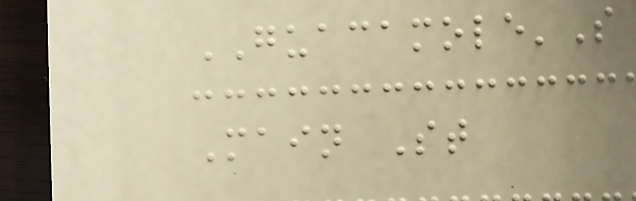GUACAMOLE'S
Main St
